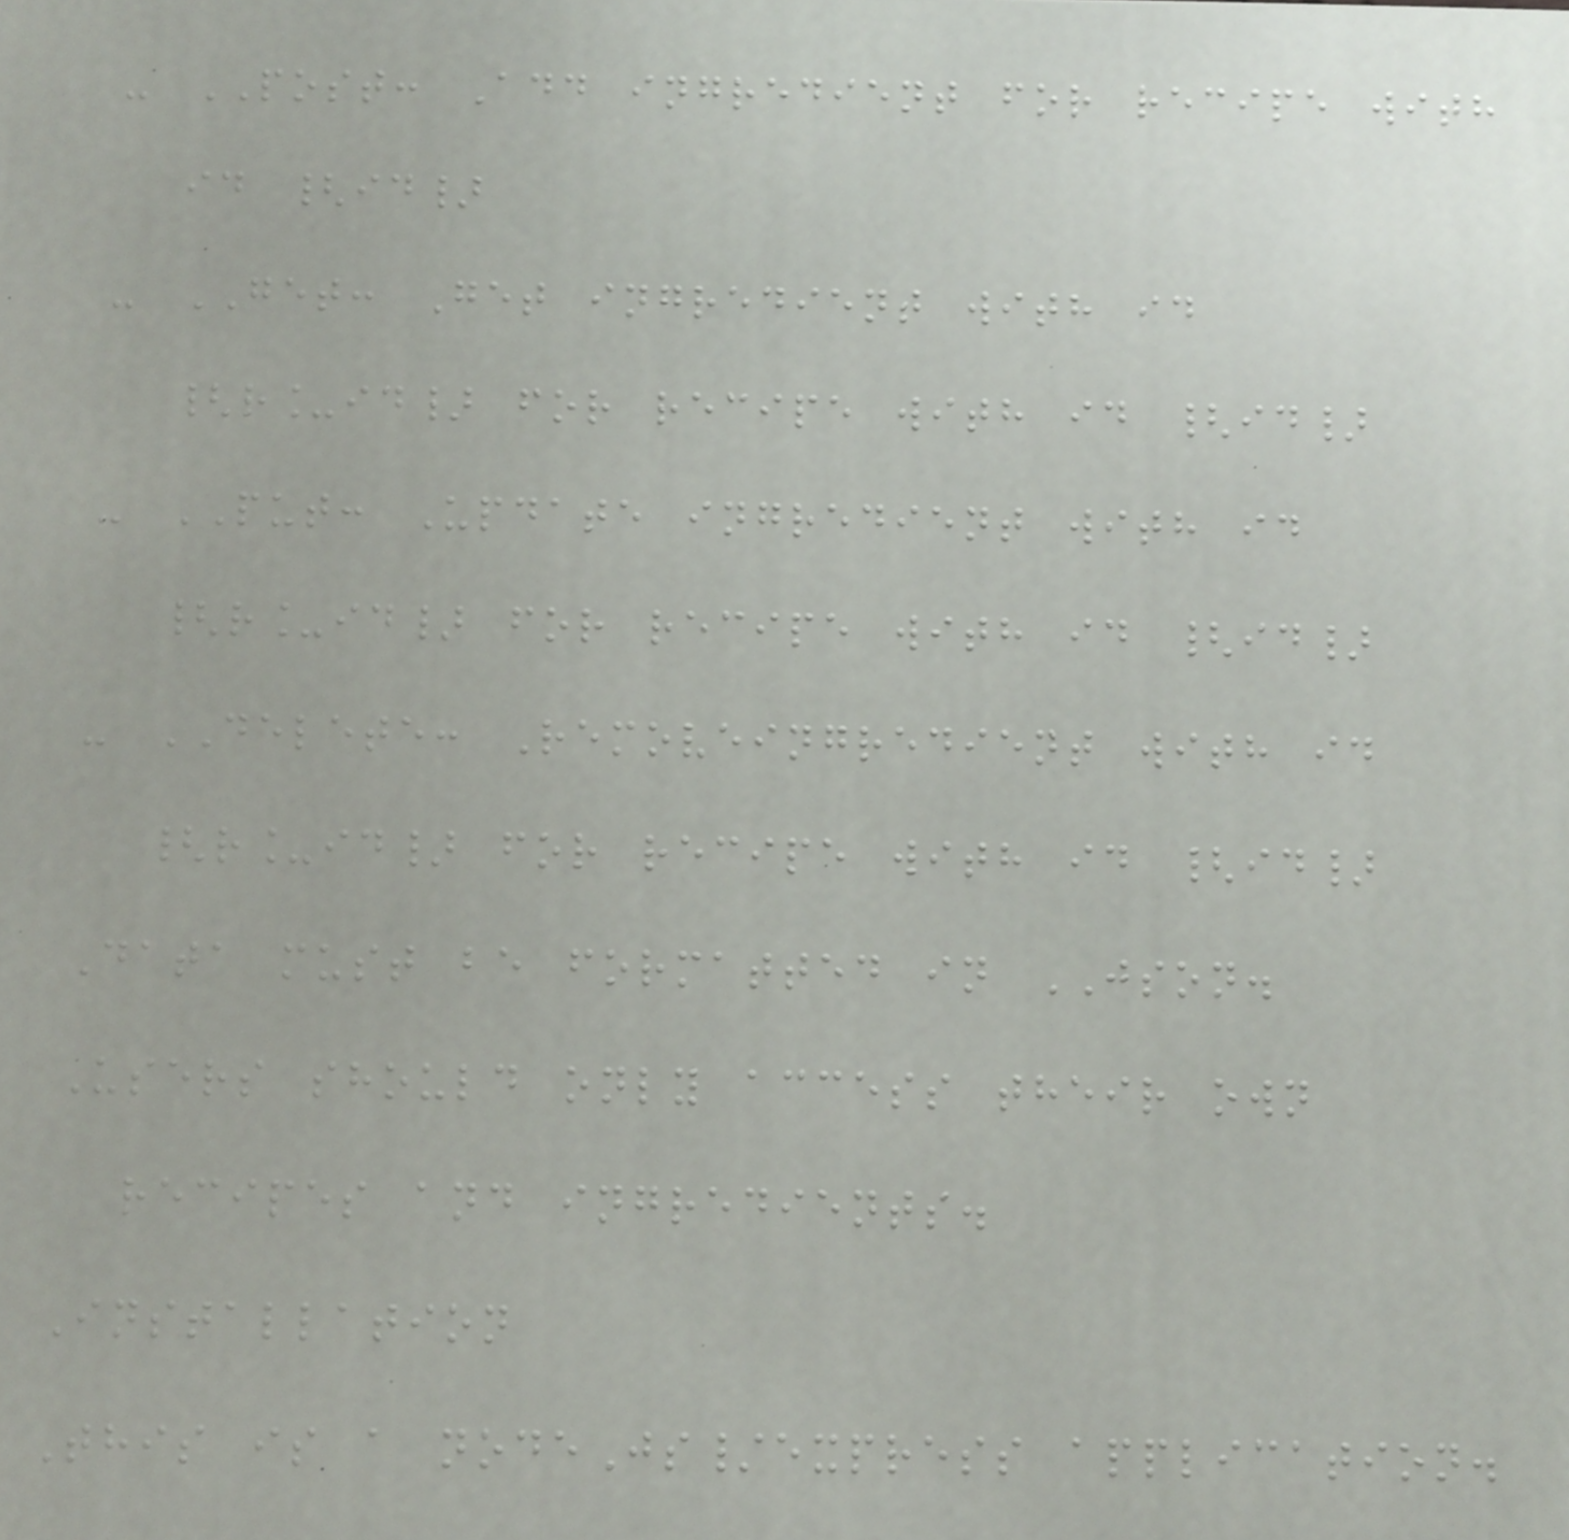- POST: Add ingredient for recipe with
id {id}
- GET: Get ingredient with id
{r_id} for recipe with id {id}
- PUT: Update ingredient with id
{r_id} for recipe with id {id}
- DELETE: Removeingredient with id
{r_id} for recipe with id {id}
Data must be formatted in JSON.
Users should only access their own
recipes and ingredients.
Installation
This is a nodeJs/express application.
